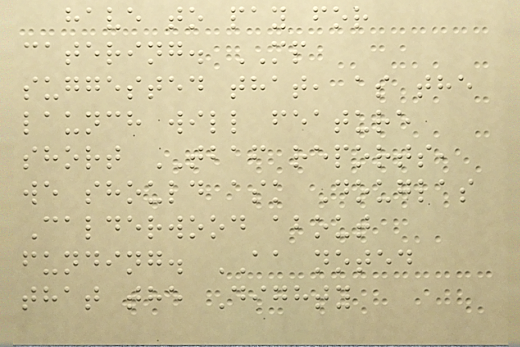have to pay for
catering. MP
suggested that, as the
launch will feature
short TBAF reports,
we should ask Douglas
Calderwood about
funding. AA noted
that the Dighty
